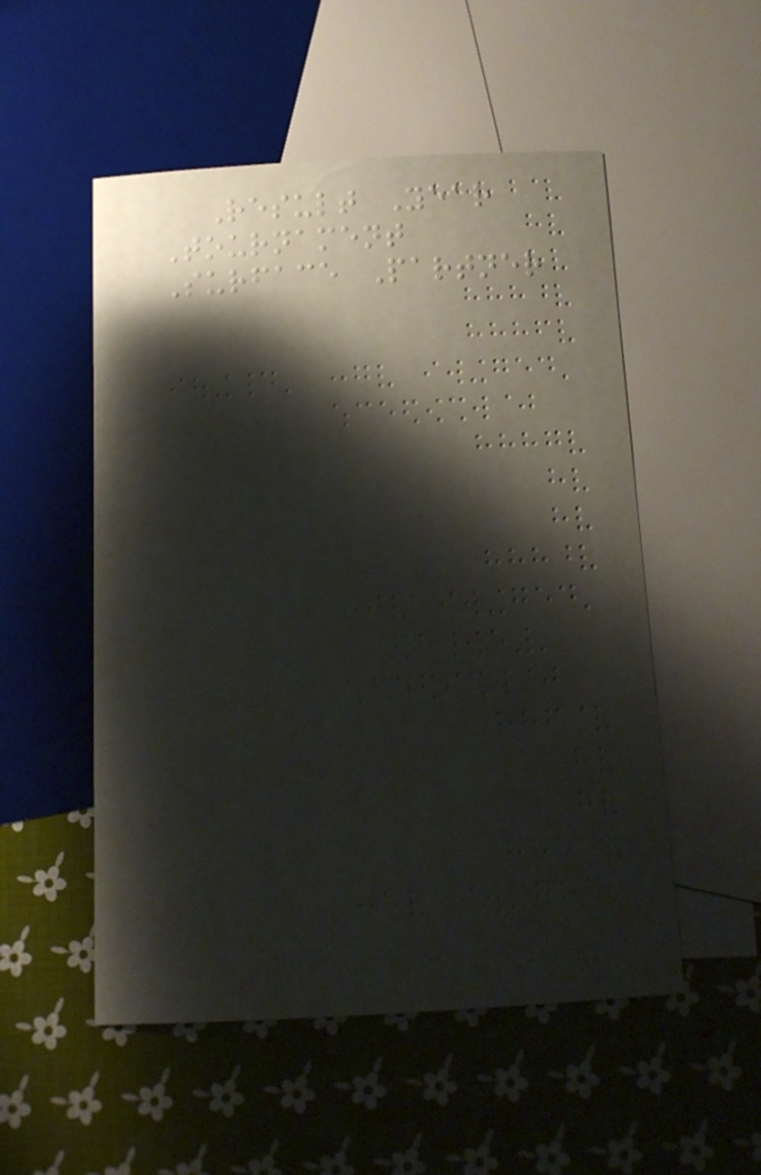Result Year
Tournament
Surface Partner
